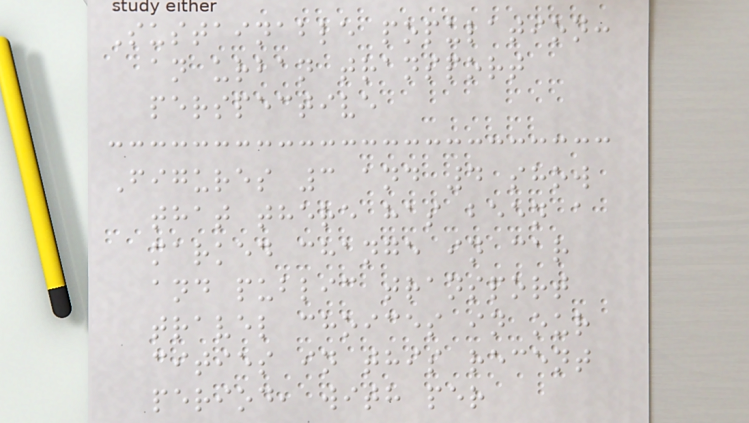Sustainable population:
an urban transport
perspective
Figures 3 and 4 show
that there has been a
marked change in car
and public transport
travel choices in our
cities in this recent
period, with per
